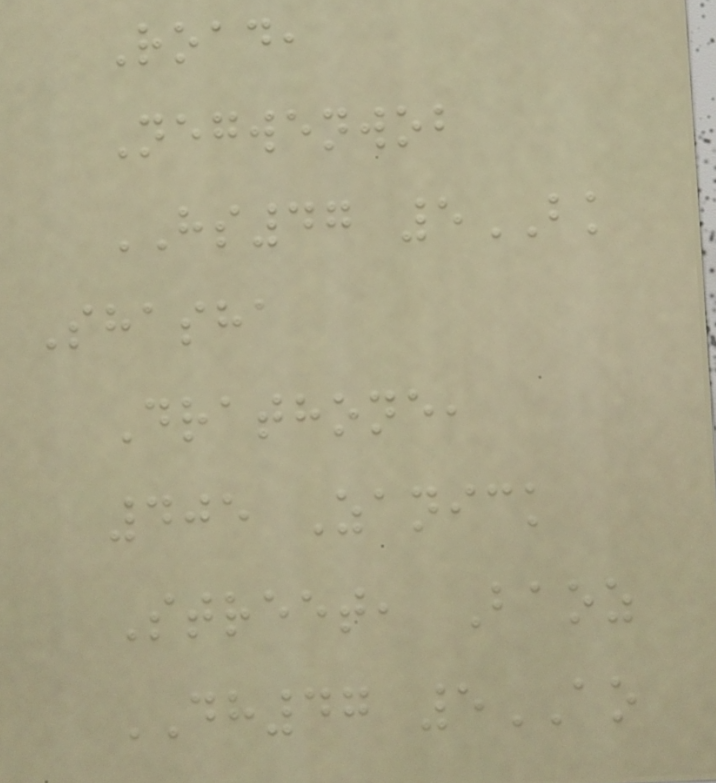Road,
Negwenwob
HS47 5BK
Shasha
Drathone,
405 Zanick
Street, Baoz
DH47 5AO
